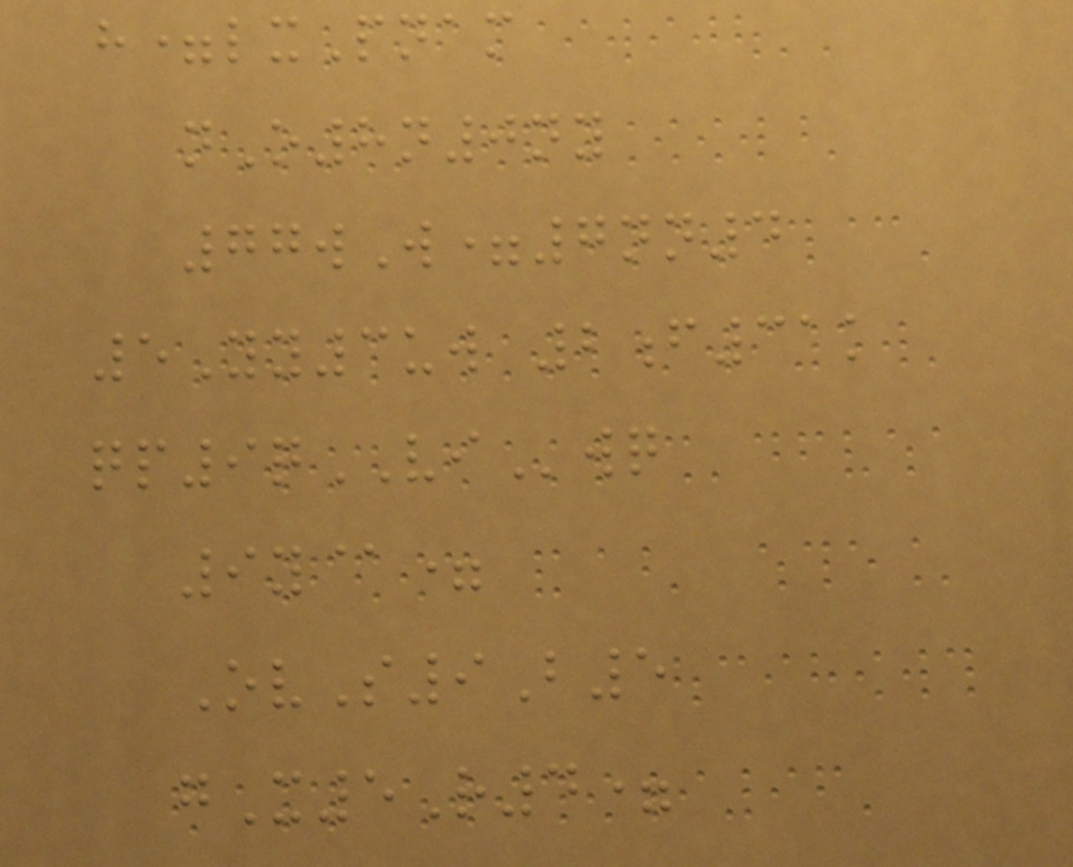h=lxPnam
nO8n0ny
77wW=7nn4
5Yy3uw 2f31k
qp9qVIwq
9y@=
OvS9B5
gX5R4=
